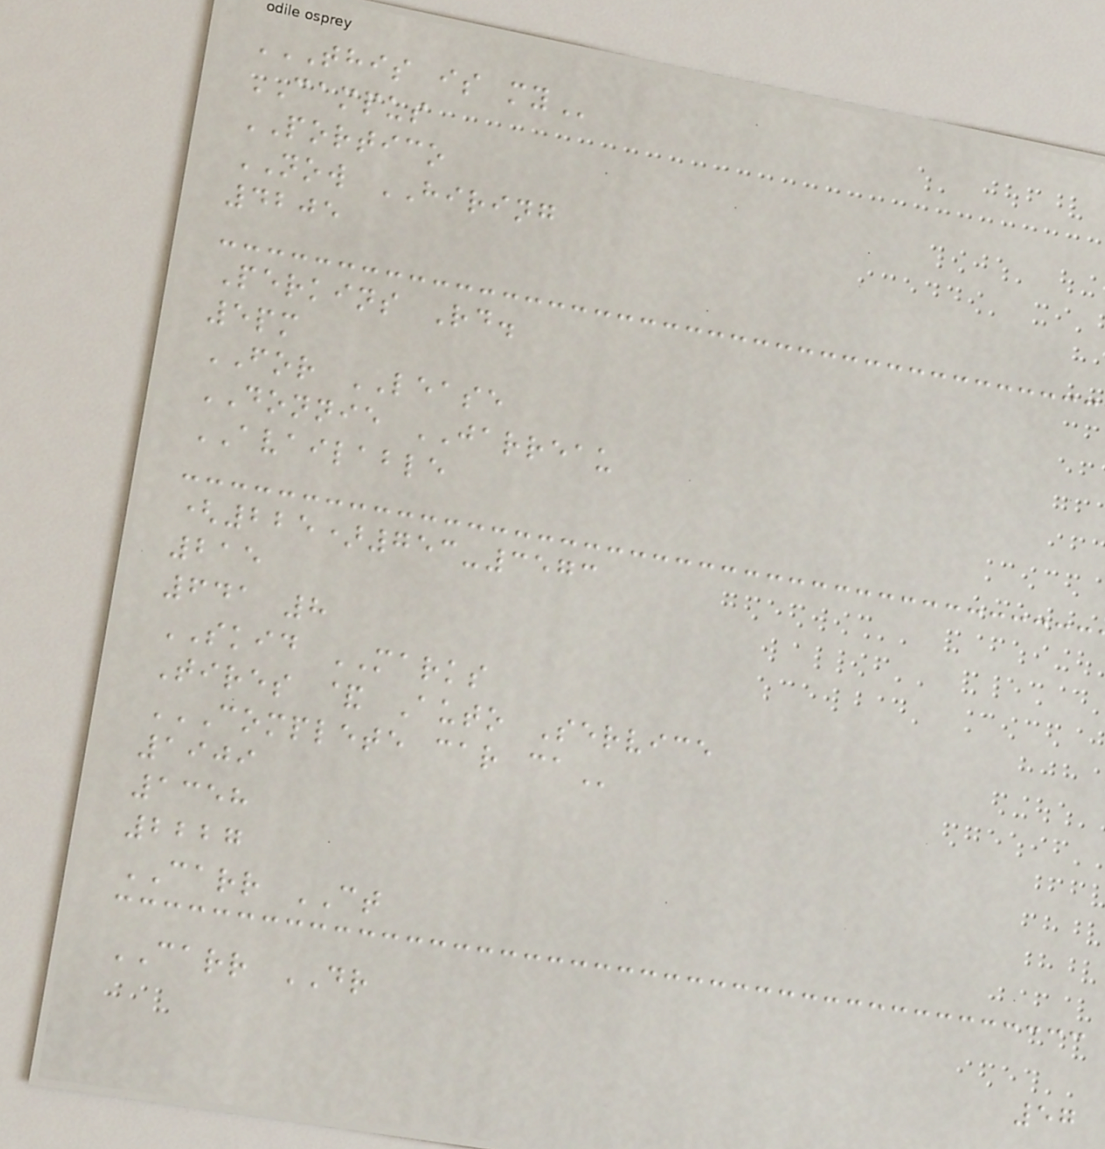THIS IS MY
CAMPUS
PORTICO
NOW HIRING
4205
Perkins Rd.
5pm
FOR LEASE
DONNIE JARREAU
AVAILABLE
(225)753-3573
215
641 8
SKID MARKS
Tires & Auto Service
COMPLETE CAR CA
1909
1358
2227
CARR CT
CARR DR
57
